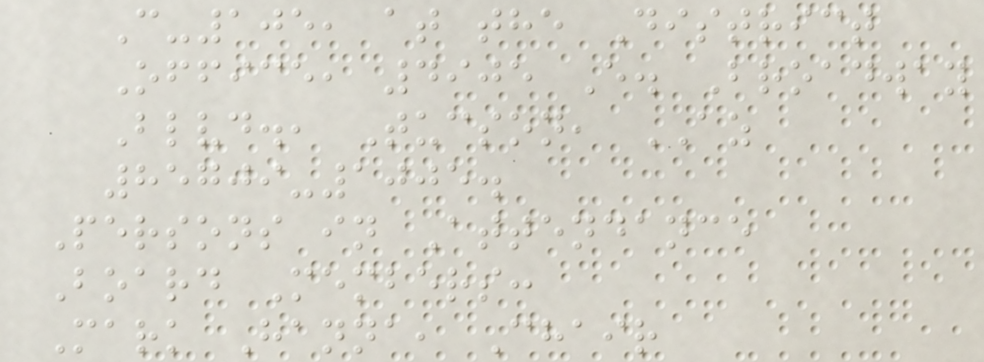C-105, at the District
Office, 4905 E. Broadway
Blvd., Tucson, AZ
85709-1005.
Persons in Attendance
Board Members:
Mark Hanna, Chair
